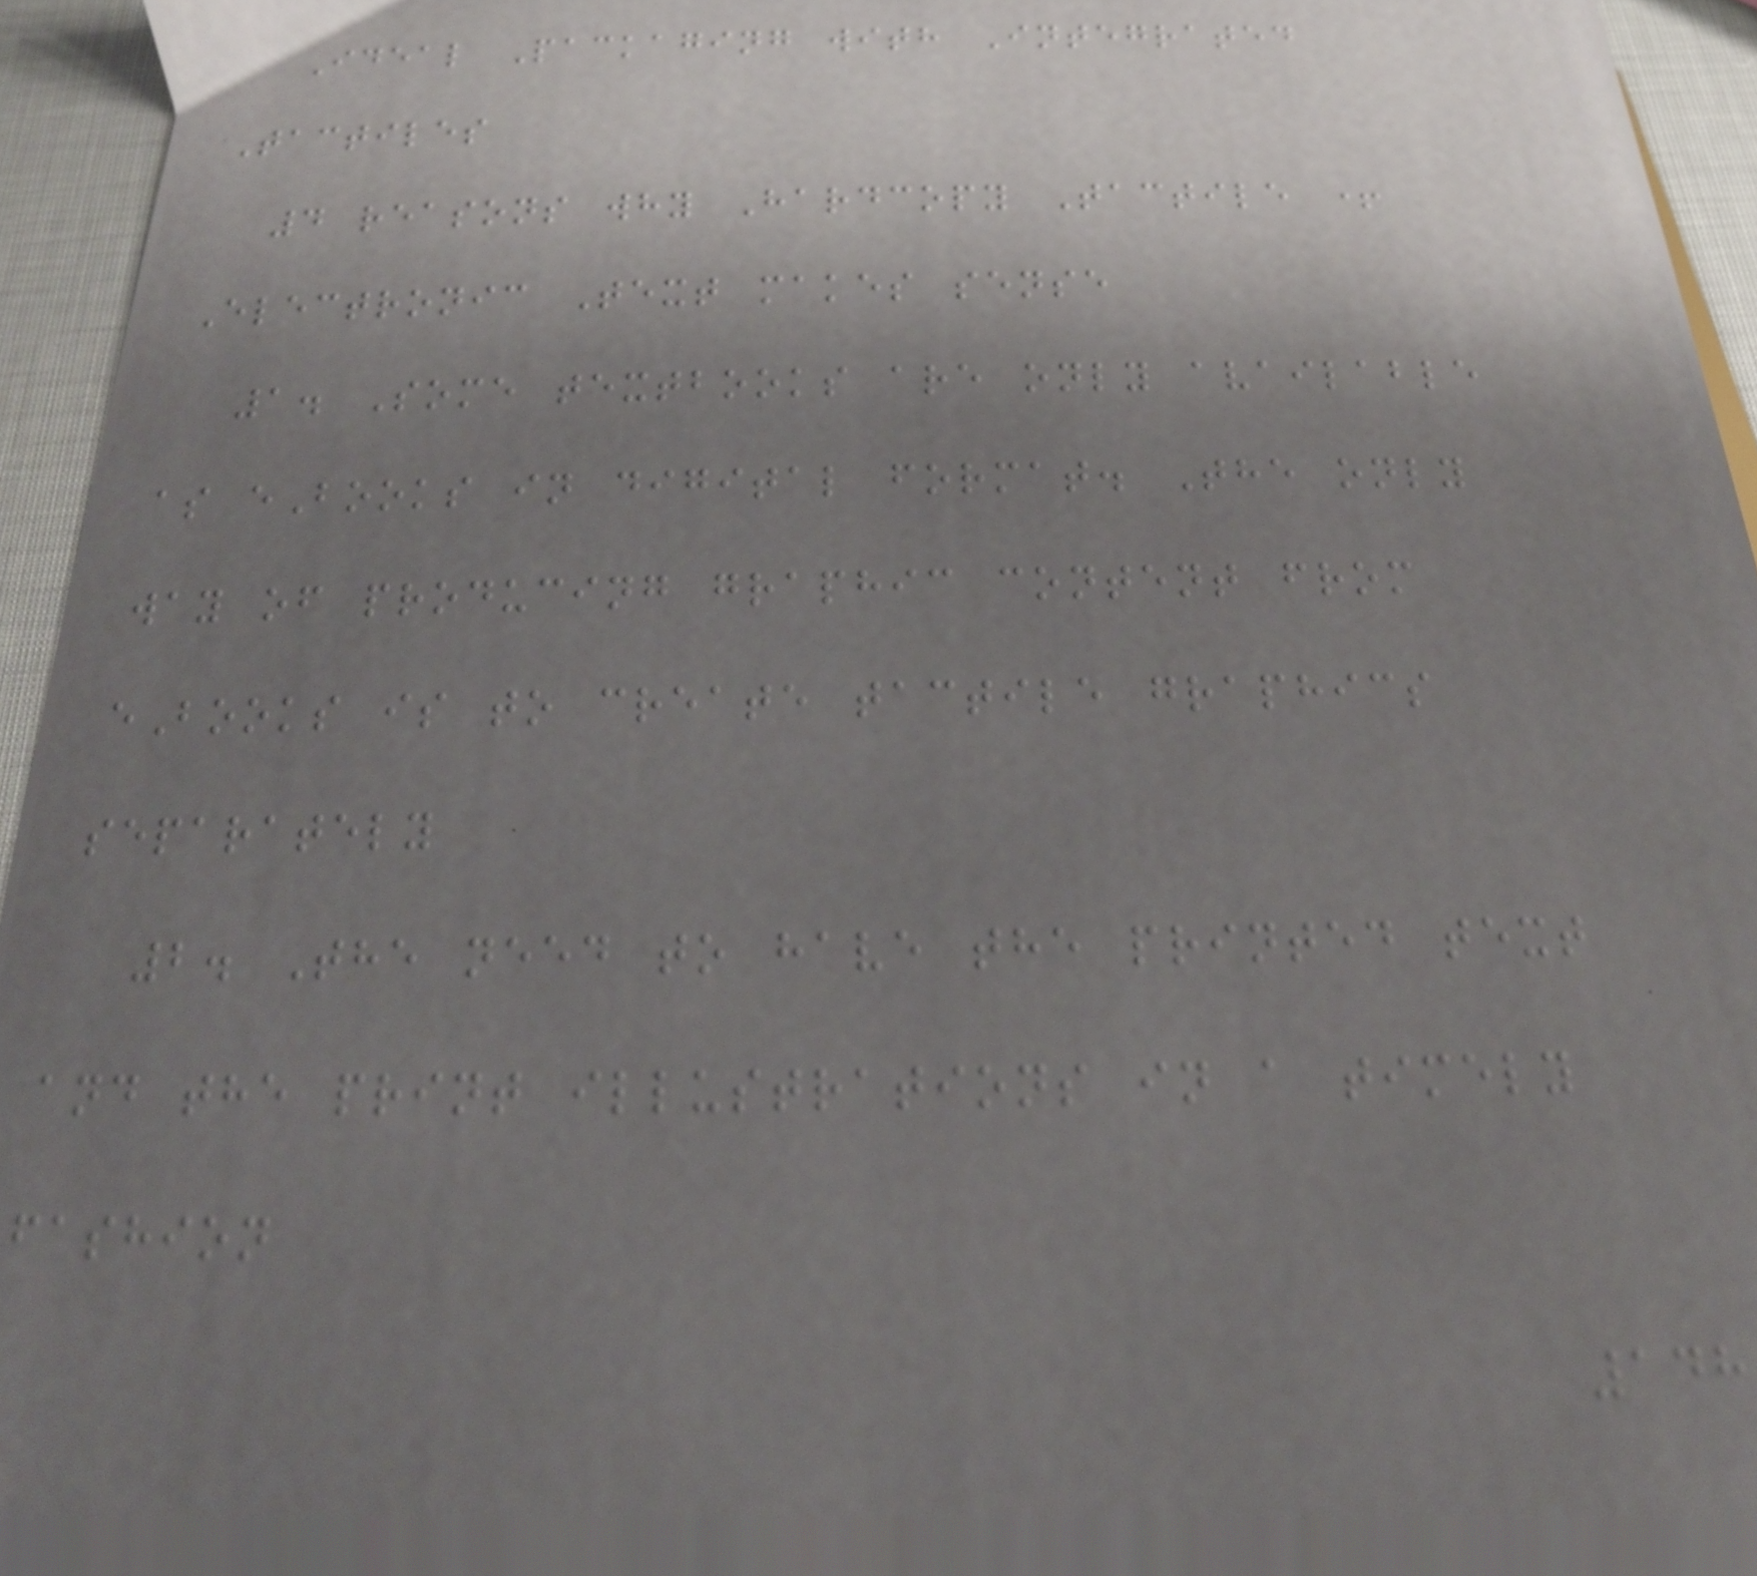Ideal Packaging with Integrated
Tactiles
4 reasons why Hardcopy Tactile +
Electronic Text makes sense
1. Some textbooks are only available
as eBooks in digital format. The only
way of producing graphic content from
eBooks is to create tactile graphics
separately
2. The need to have the printed text
and the print illustrations in a timely
fashion
148
